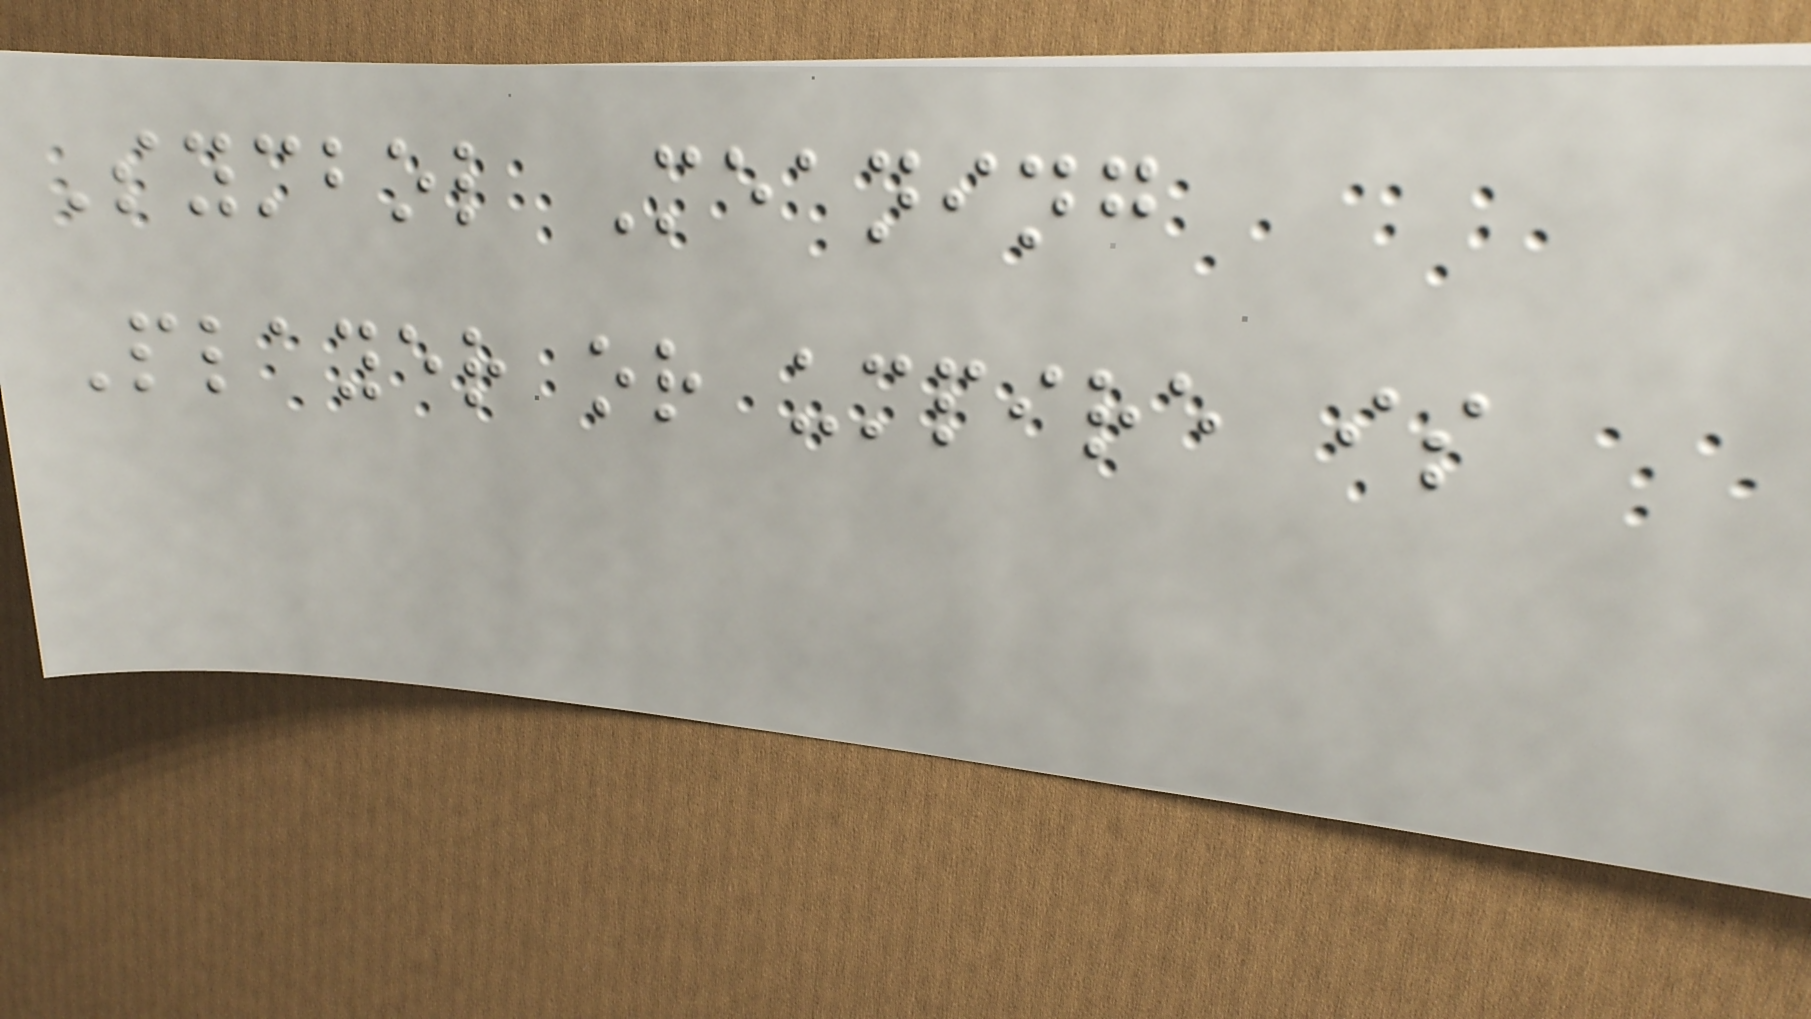Symbol Meaning
Player or umpire is
